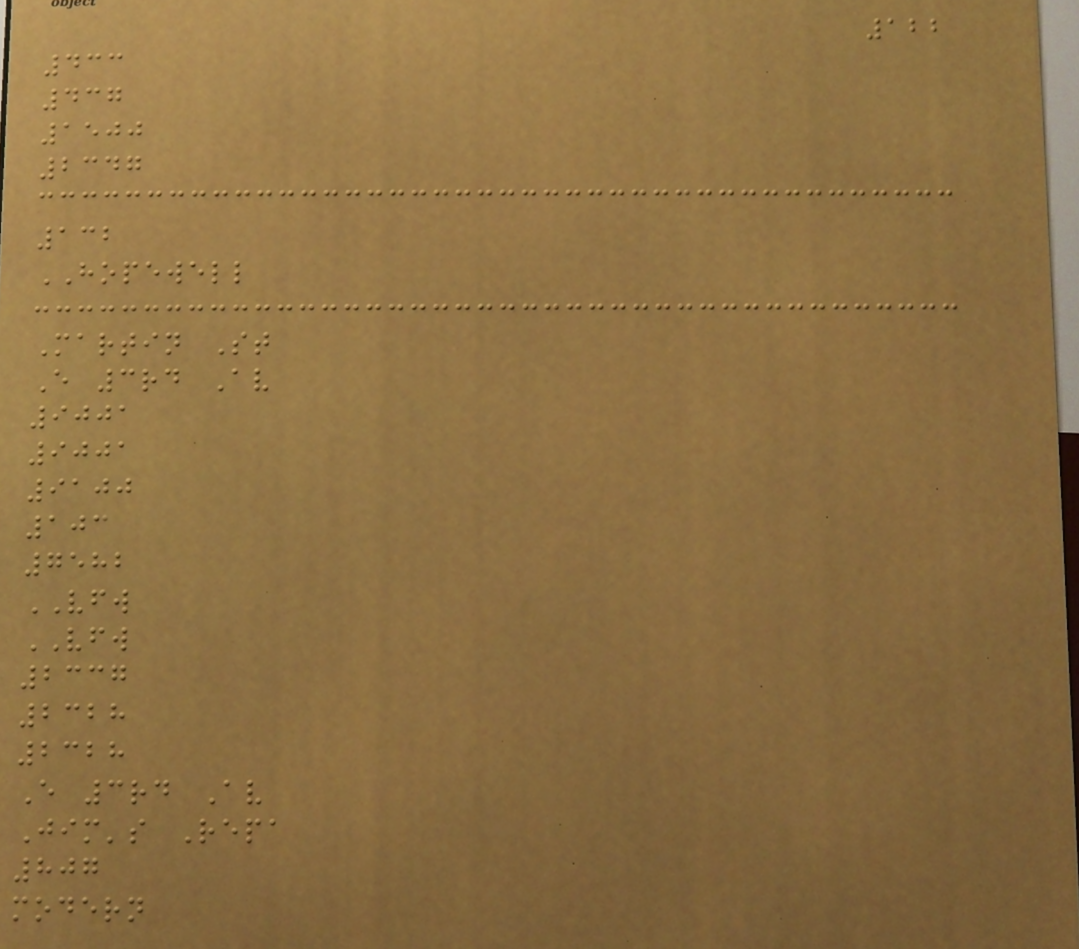122
433
437
1500
2347
132
HOPEWELL
Martin St
E 3rd Av
9001
9001
9100
103
7582
VFW
VFW
2337
2328
2328
E 3rd Av
Jim's Repa
807
modern
